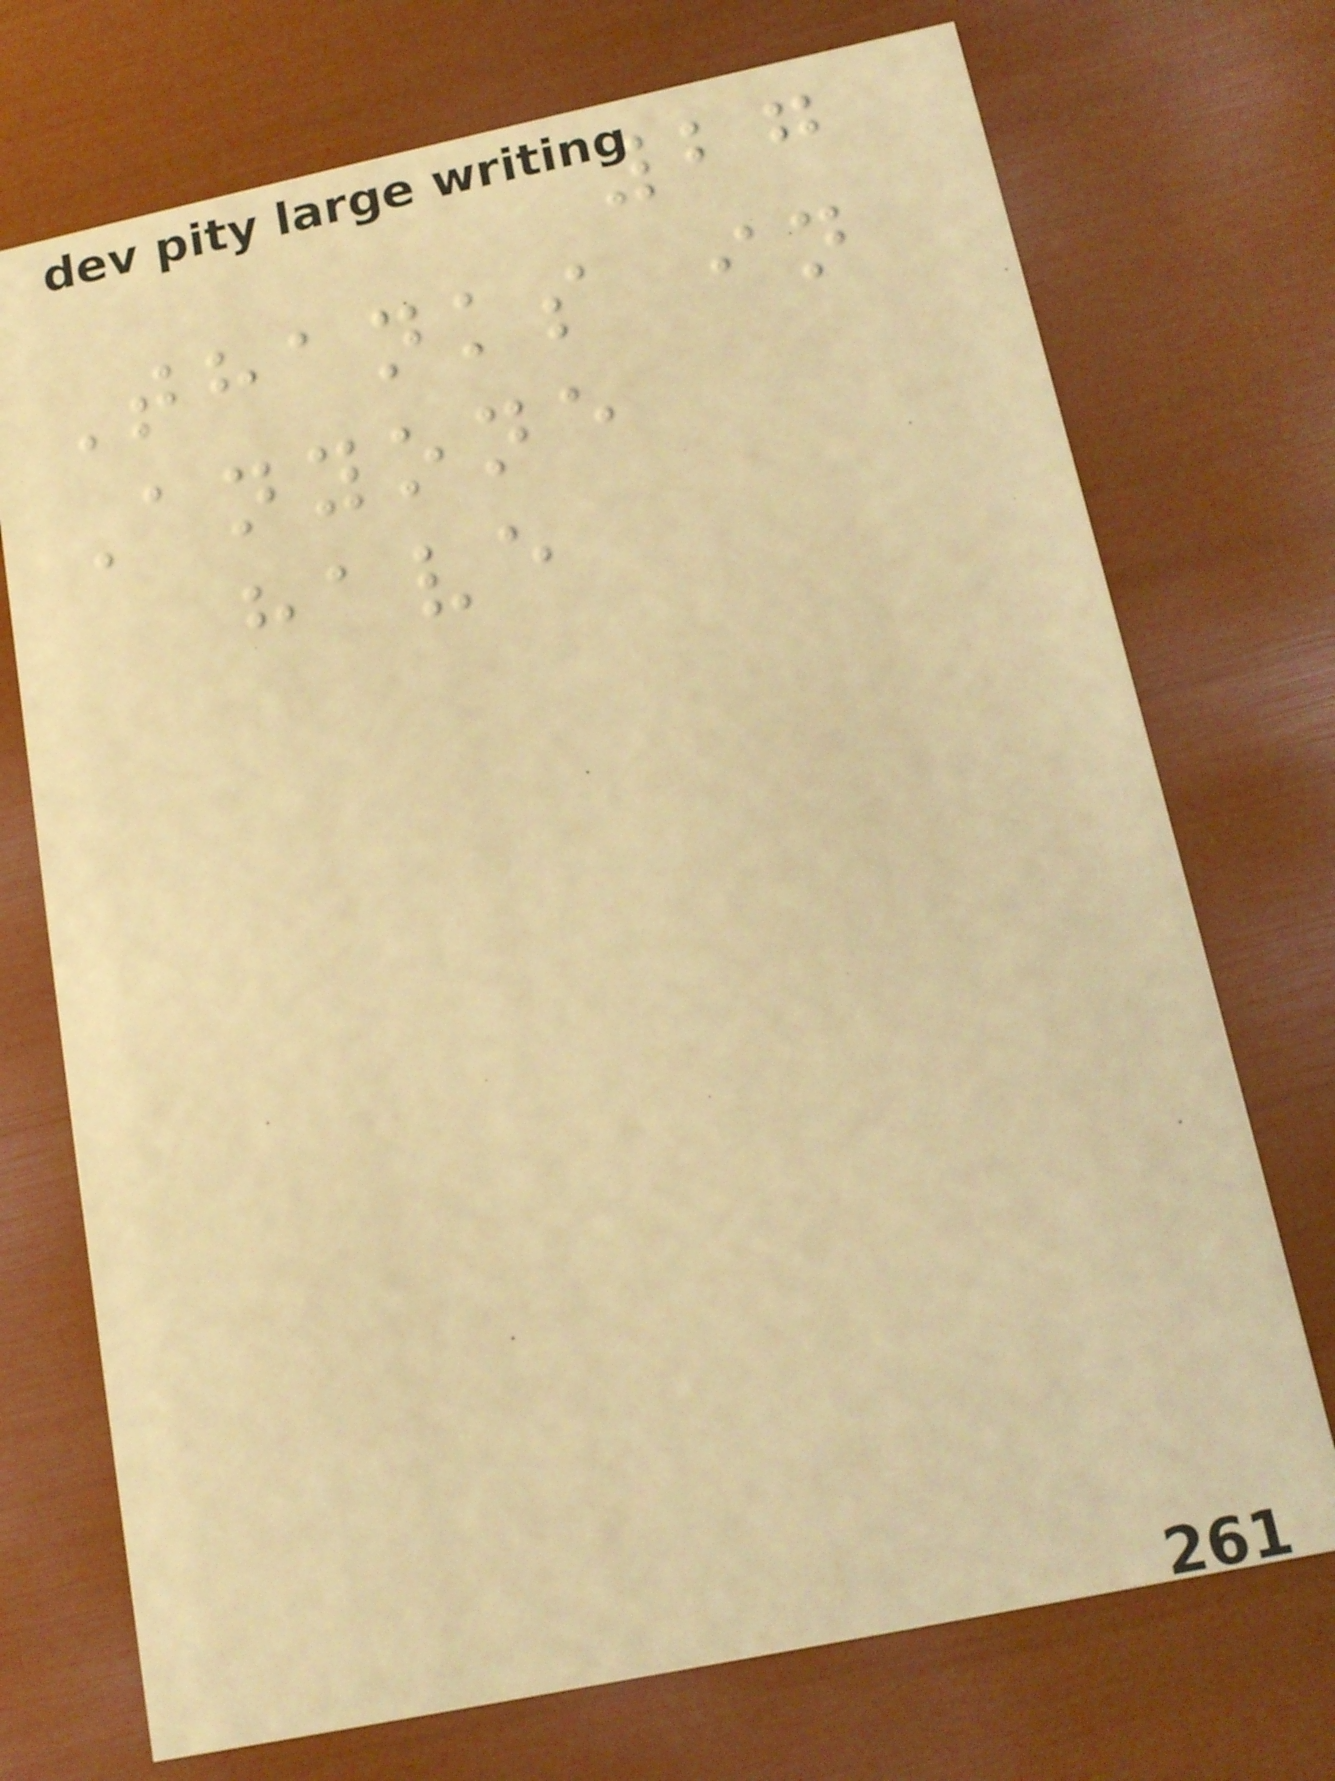27
Thanks in
Anyone
have
